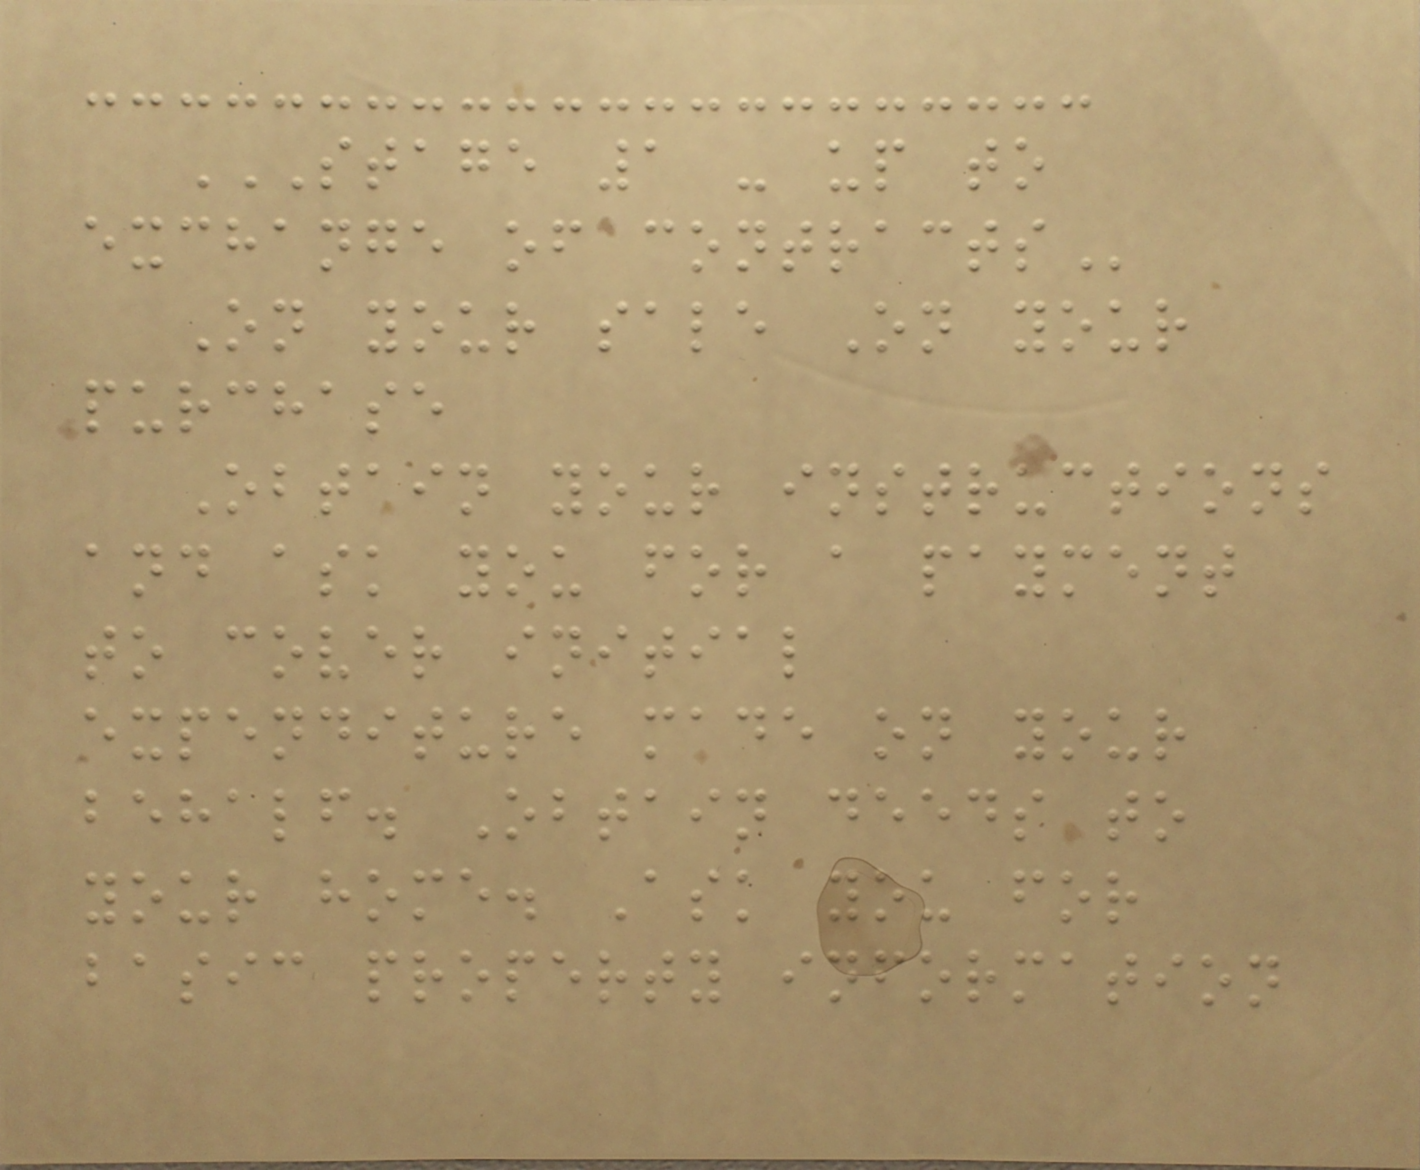STAGE 1 - UP TO
EXCHANGE OF CONTRACTS
On your sale On your
purchase
Obtain your instructions
and ask you for a payment
to cover initial
expenditure made on your
behalf. Obtain deeds to
your home. Ask you for
basic property information
